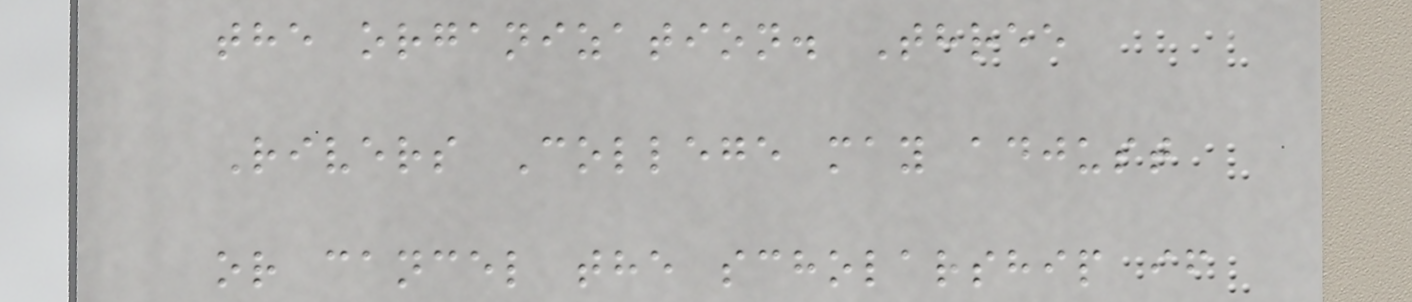the organization. Three
Rivers College may adjust
or cancel the scholarship if
